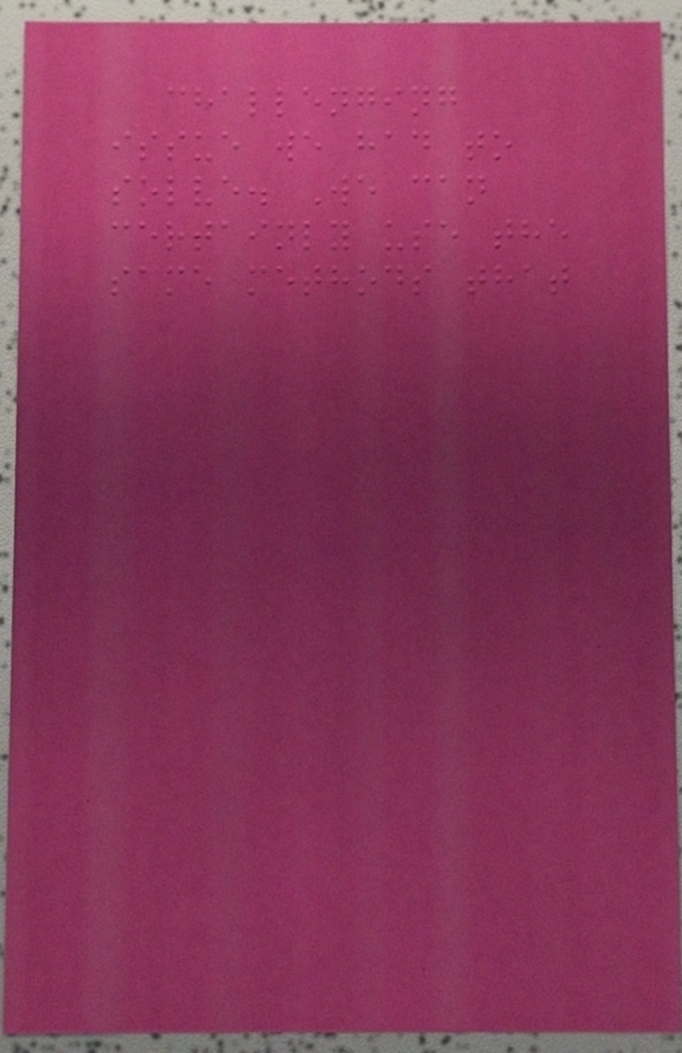challenging
issue we had to
solve. We can
certainly use the
same methods that
